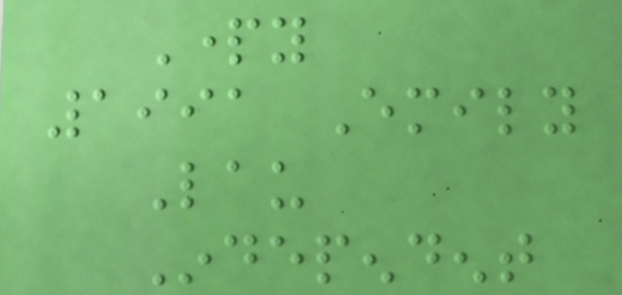Party
1991 Emily
Lau
Independent
